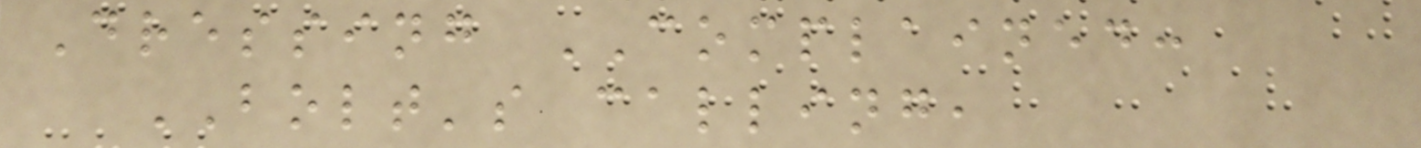Dressing COMPLAINED:
BOLT's calling,
